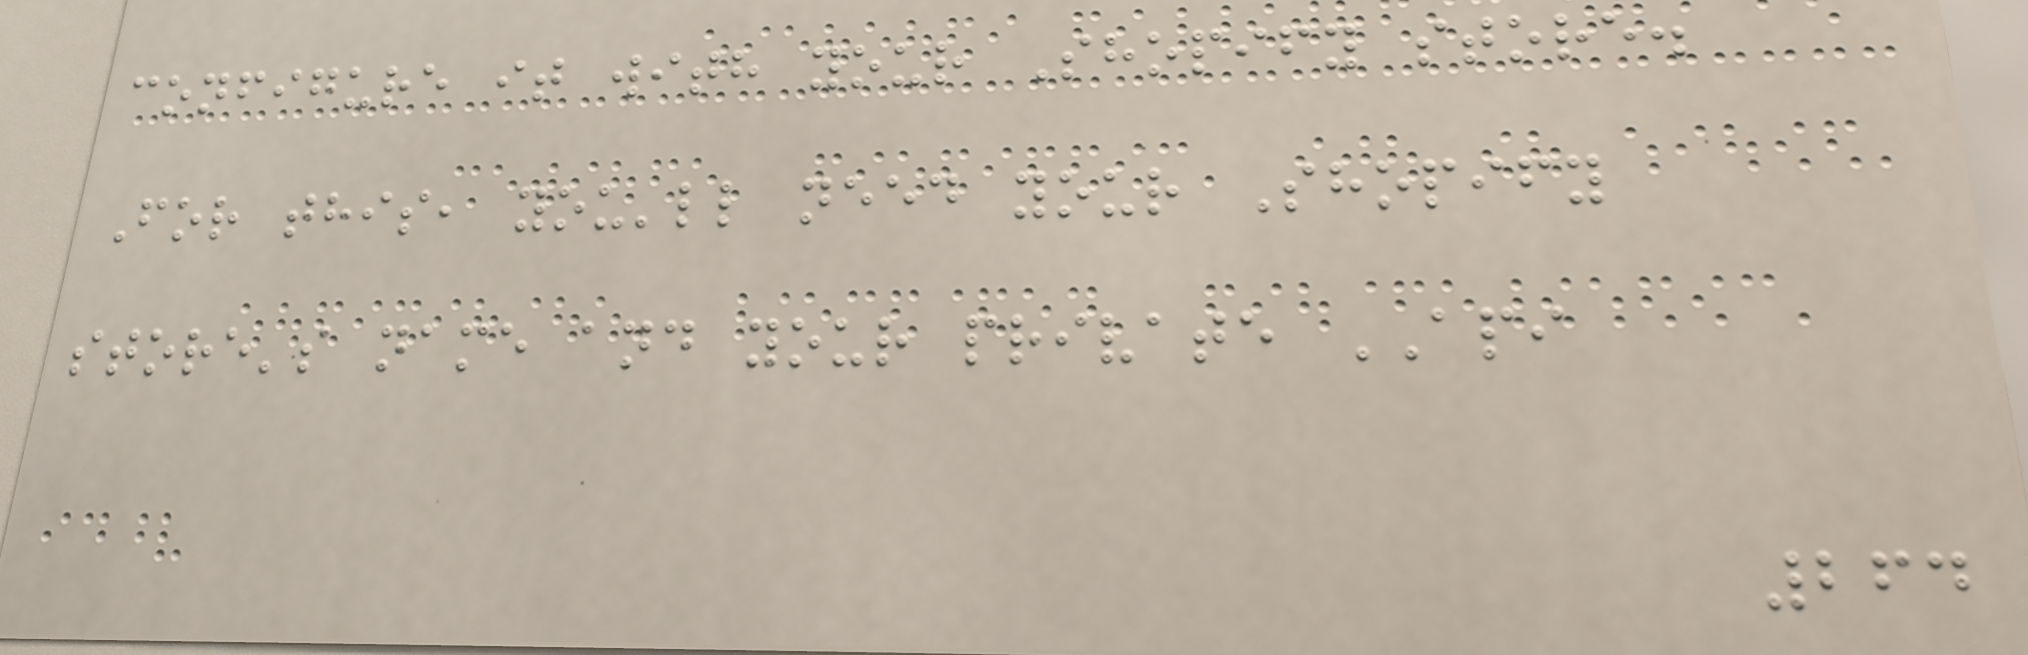configure it with your Shopify store.
For this, you'll need your Shopify
store's name and your private API
264
